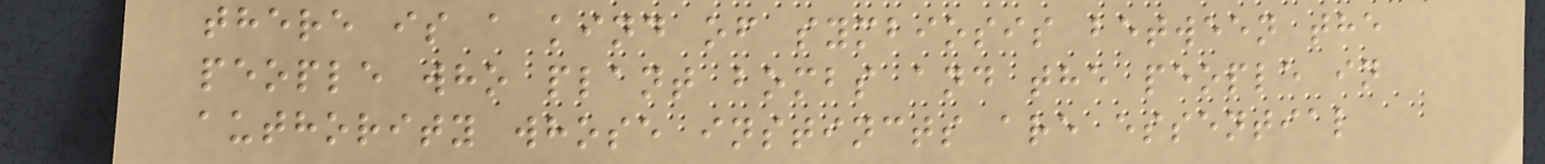there is a kind of symbiosis between the
people who plant bombs and the people in
authority whose instincts are essential
